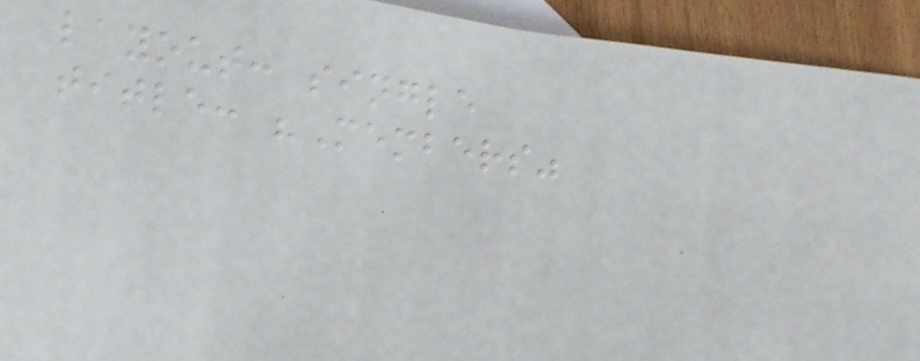layout: single
title: "Members"
